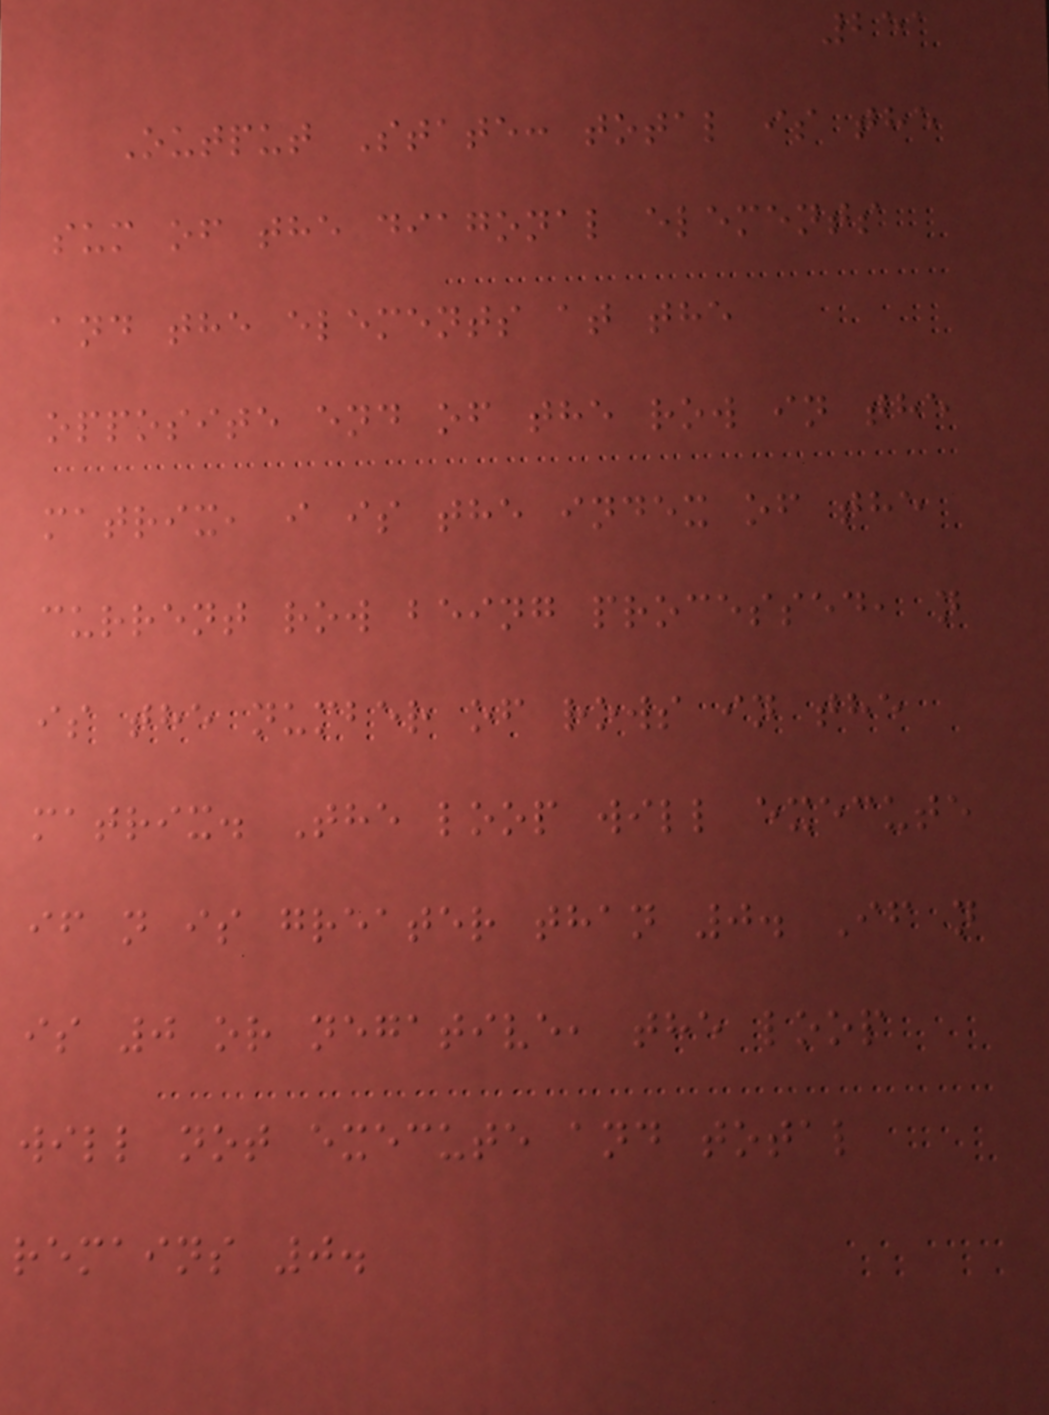251
Output State: total is the
sum of the diagonal elements
and the elements at the
opposite end of the row in the
matrix, i is the index of the
current row being processed, n
is the number of rows in the
matrix. The loop will execute
if n is greater than 0. If n
is 0 or negative, the loop
will not execute and total
remains 0.
